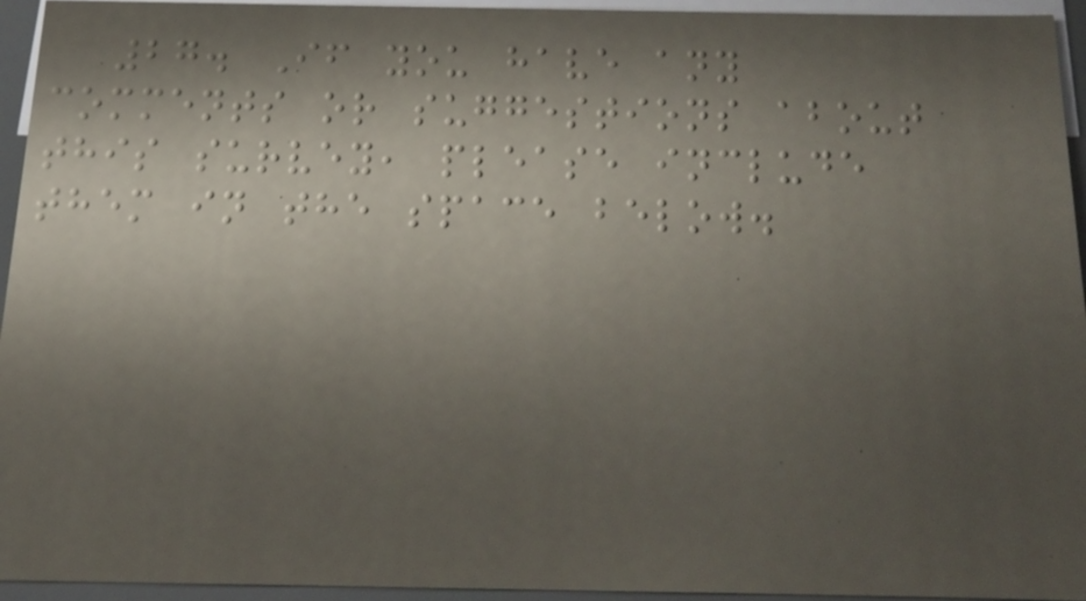27. If you have any
comments or suggestions about
this survey, please include
them in the space below.
